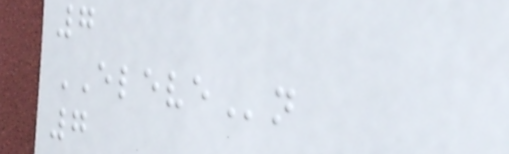7
ELEVEn
7
